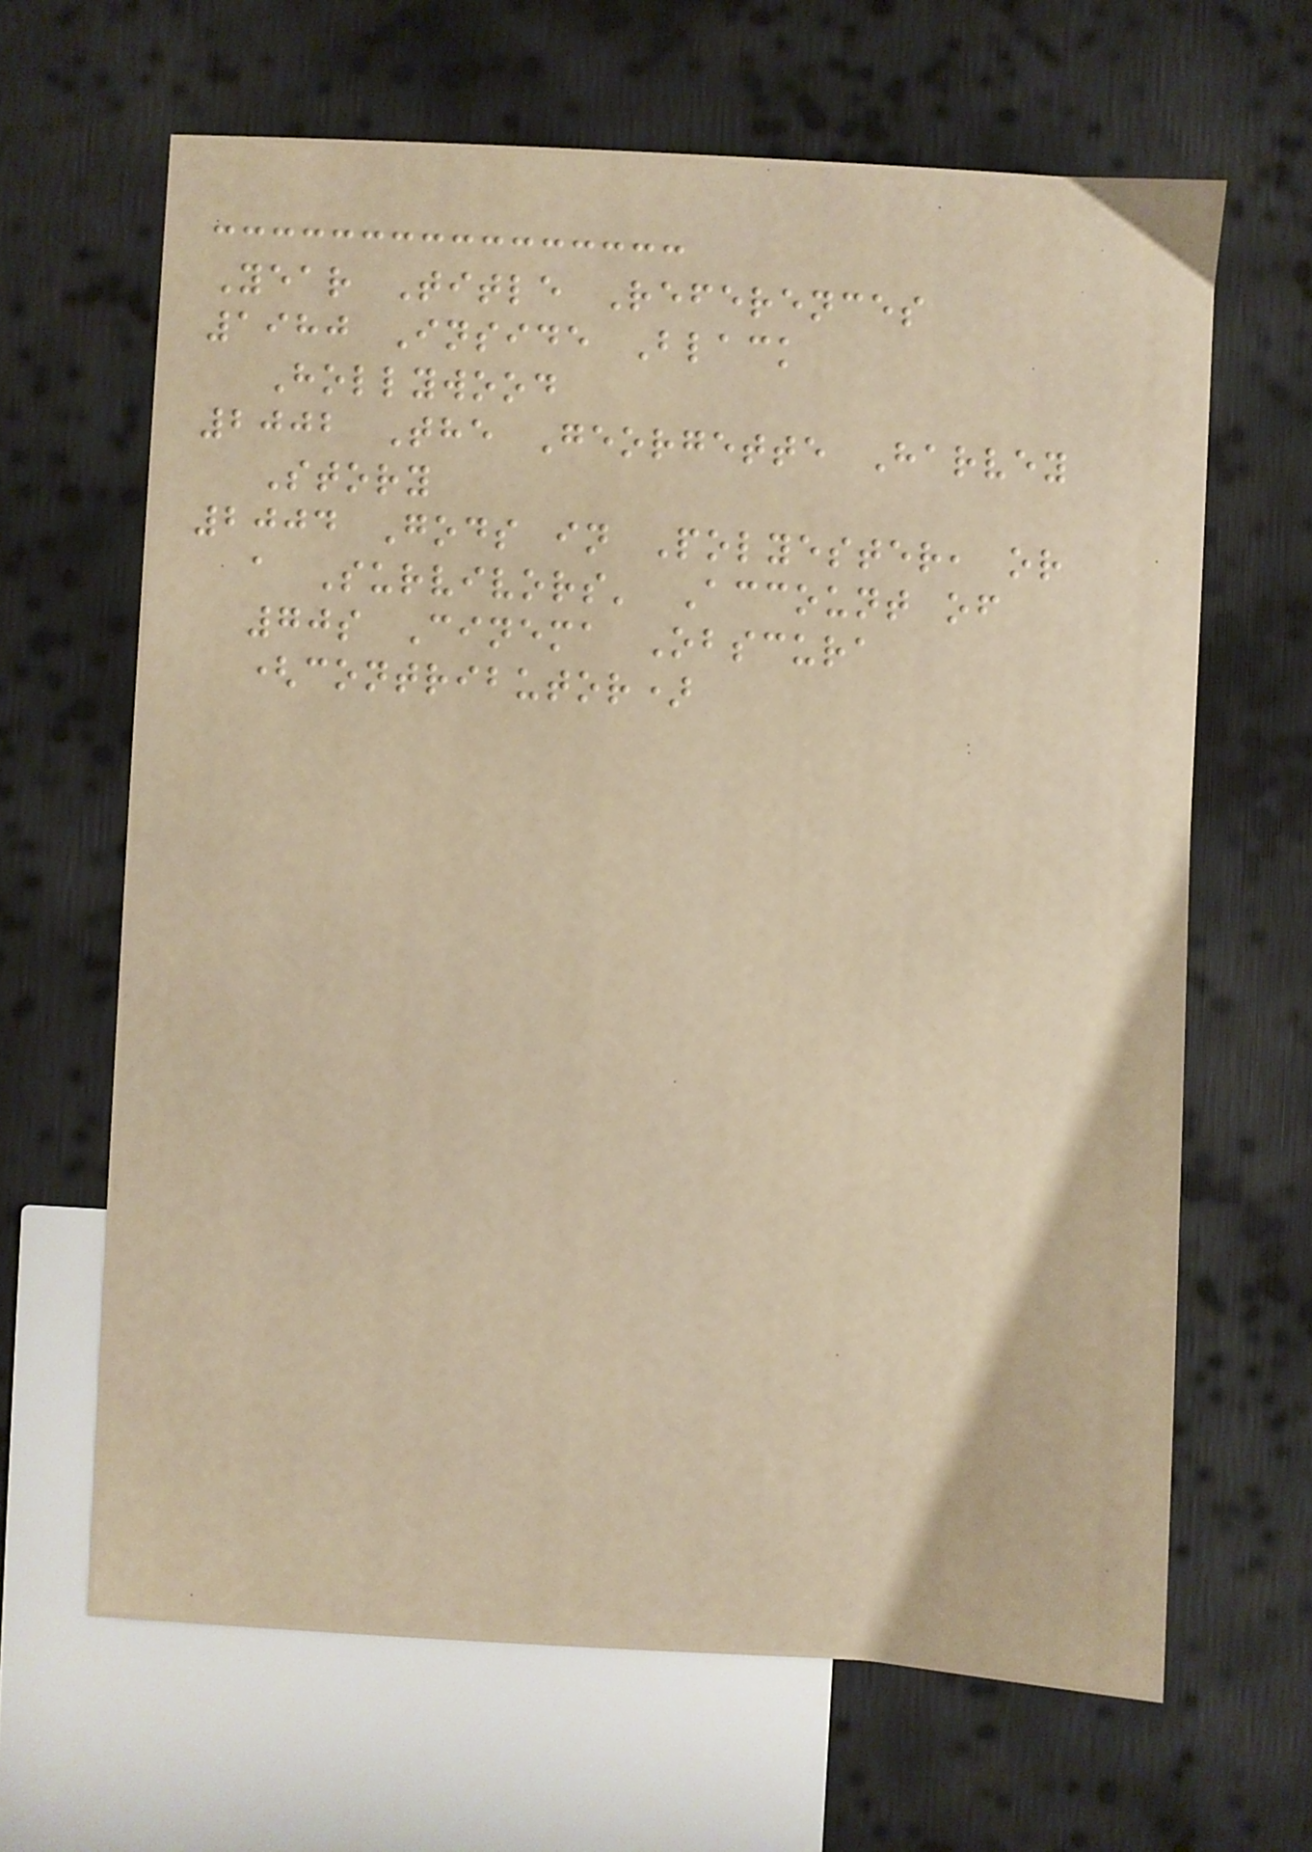Year Title References
1980 Inside Black
Hollywood
2002 The Georgette Harvey
Story
2004 Gods in Polyester, or
a Survivors' Account of
70s Cinema Obscura
(contributor)
